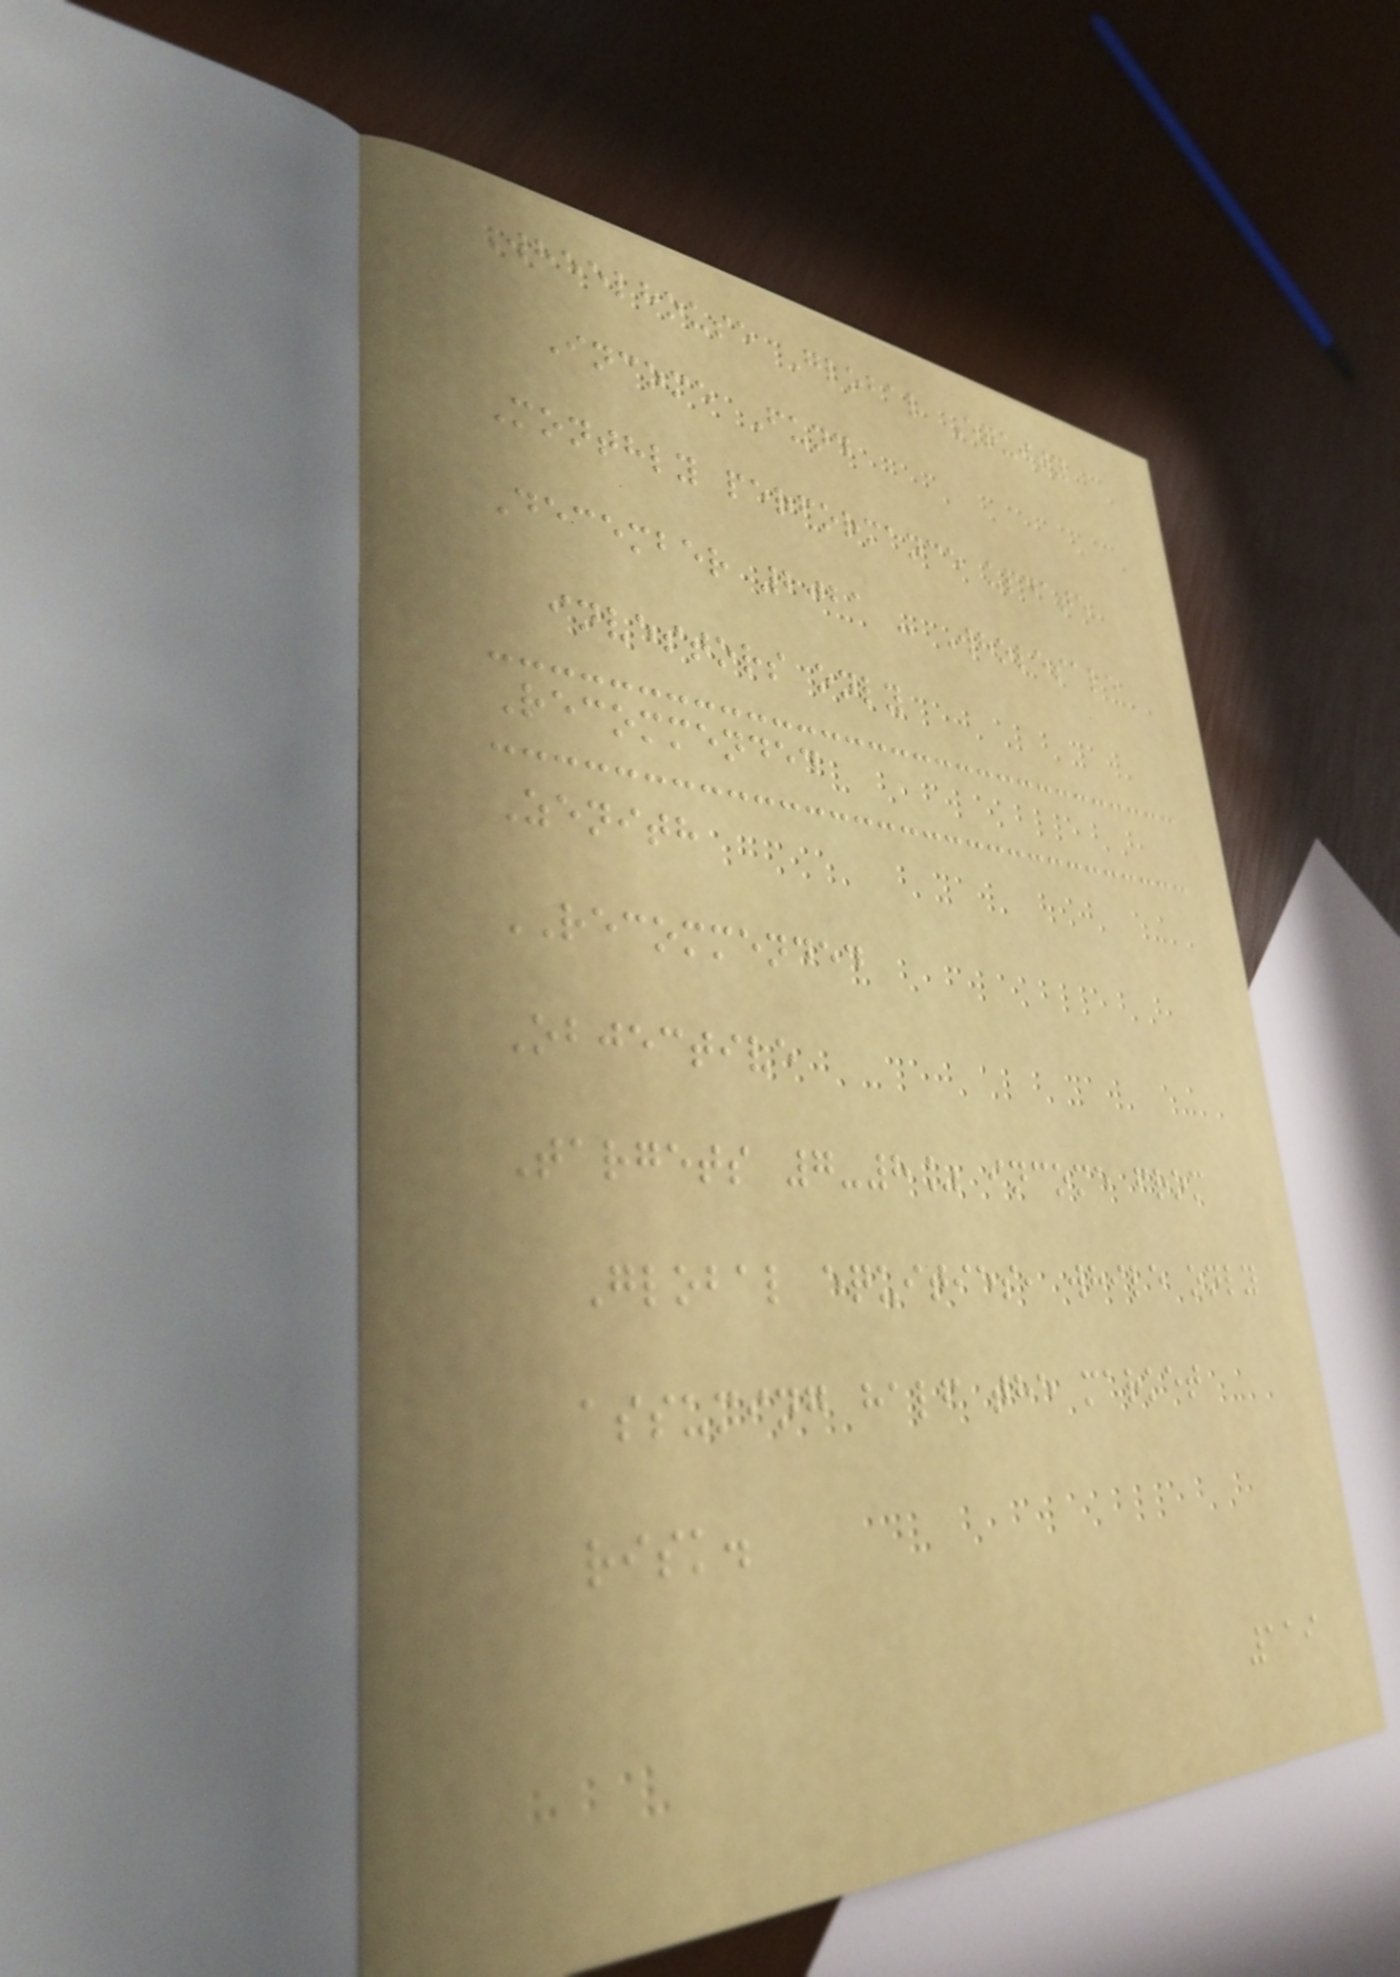Wheelhouse Global Equity
Income Fund
Monthly performance update
December 2021 - Wholesale
investors only
Recommended
Zenith
RECOMMENDED
Objective
Targets 7-8% income from
Global equities, while only
assuming half the market
risk.
119
